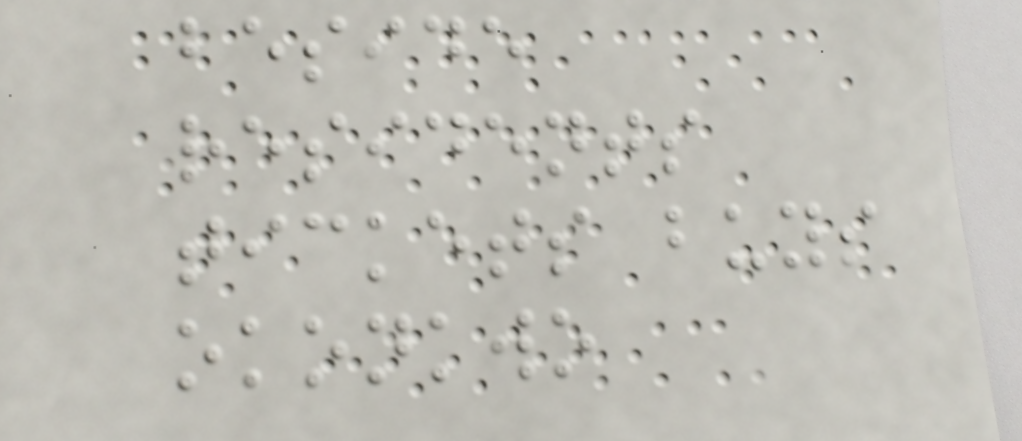beside
residents
tickets buys
okonkwo
